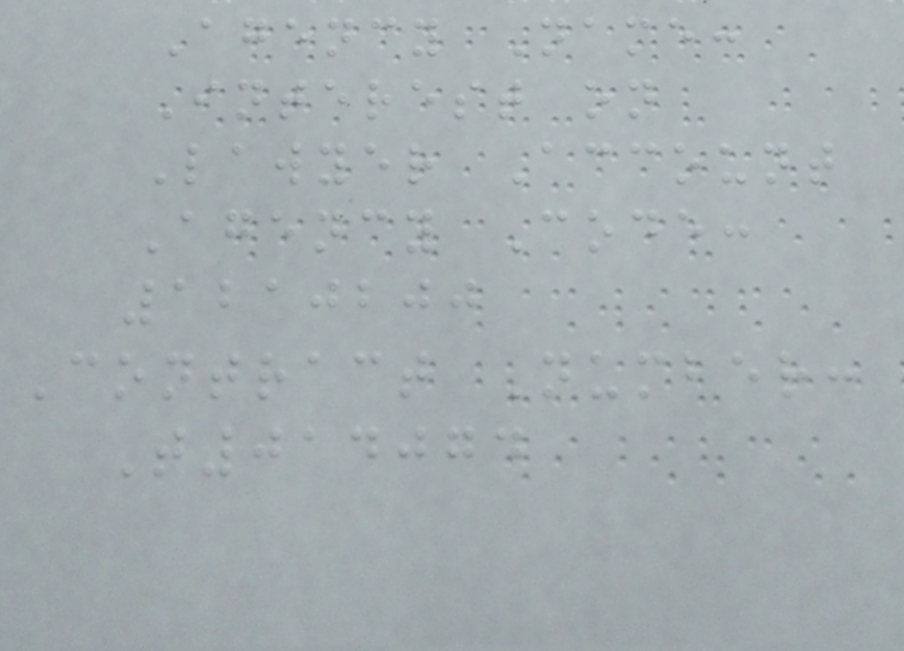Agency Name:
Interest on
Lawyer Account
Agency Code:
1210200
Contract Number:
T014074
